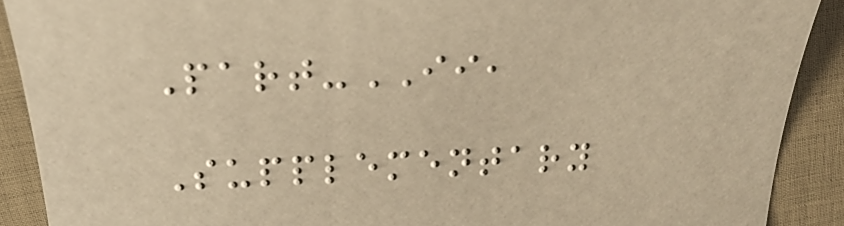Part-II,
Supplementary
